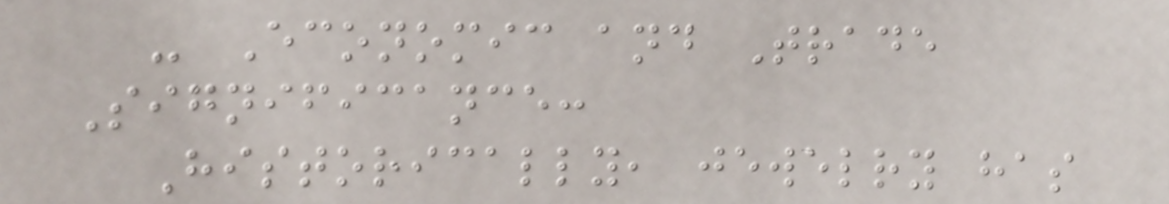- Economic and Trade
Significance:
Historically, jewelry has
